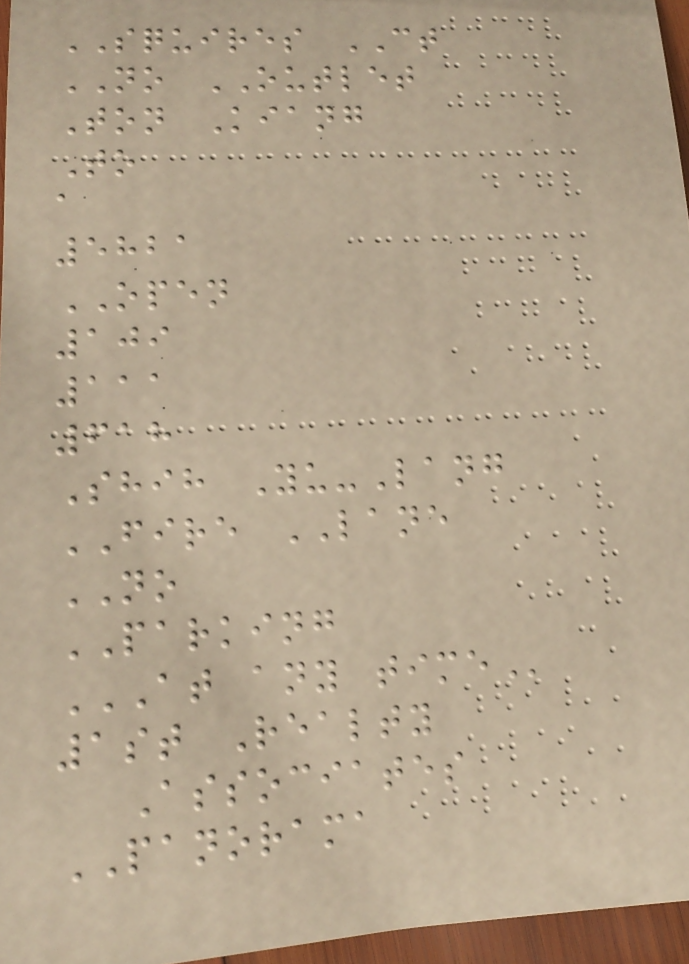SQUIRES CT
NO OUTLET
Ton Kiang
To
a
5821
OPEN
109
111
618
Shih Yu-Lang
FIRE LANE
NO
PARKING
AT ANY TIME
1st Realty
Associates
PANORAMA
